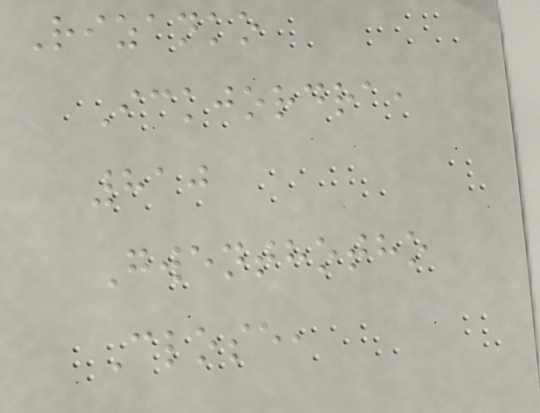Rizanko
Ickjordra,
810
Gwenthotho
Close,
